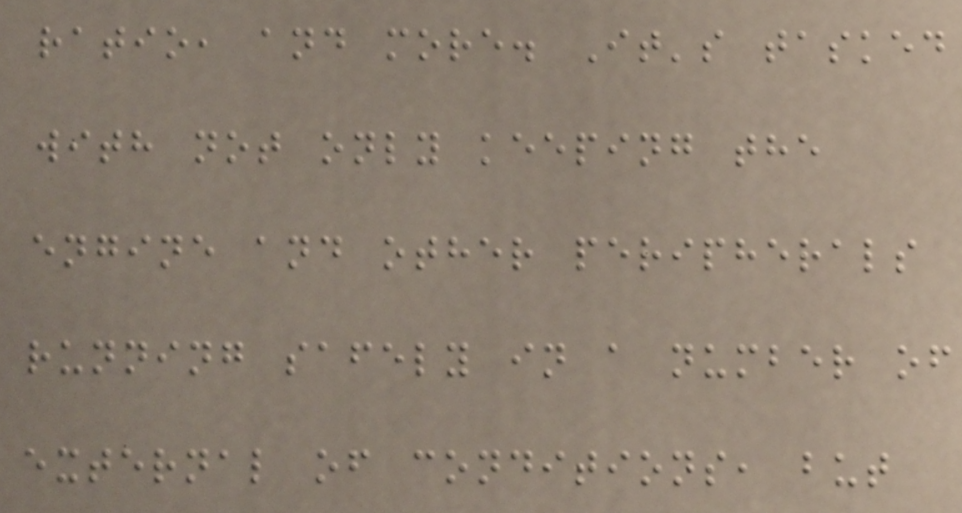ratio, and more. It's tasked
with not only keeping the
engine and other peripherals
running safely in a number of
external of conditions, but
